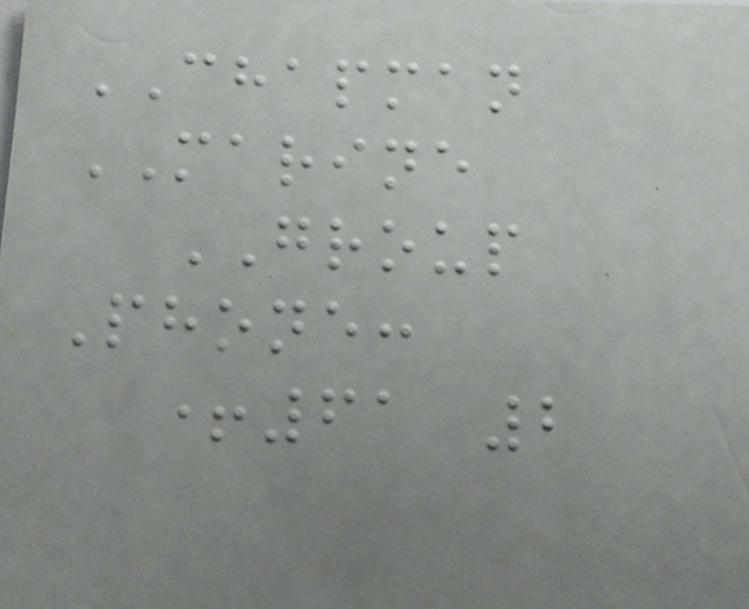CHAPMAN
MARINE
GROUP
Phone:
+61 2
